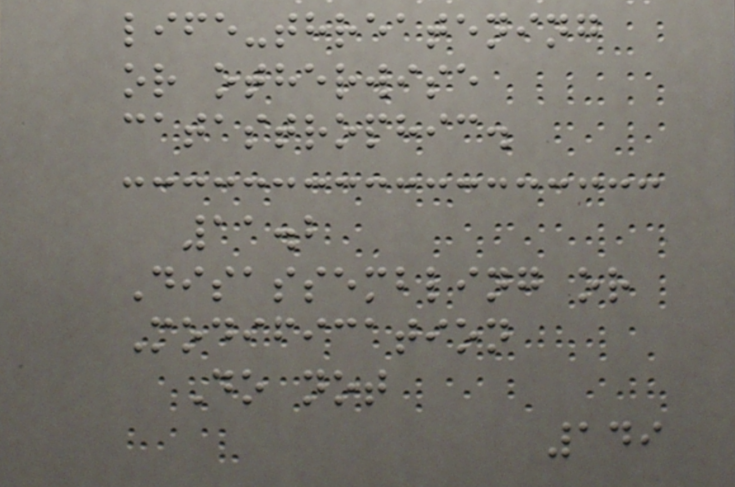life-threatening
or otherwise
catastrophic.
11.2
Disassembling or
Modification
Do not
149
